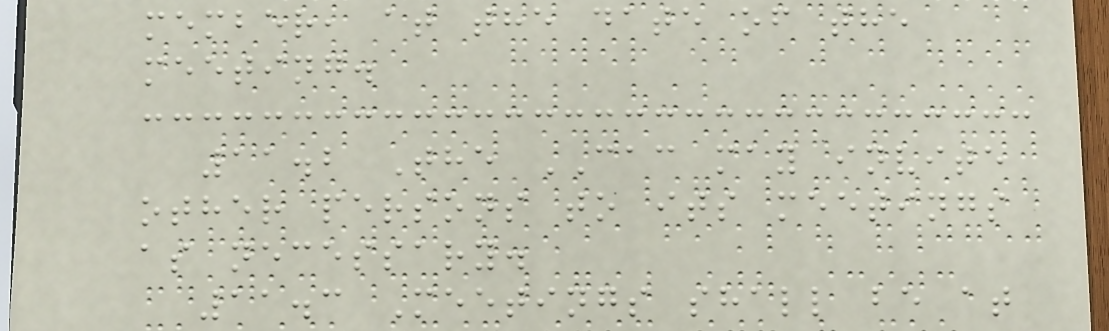member, at the date of the
meeting.
11.2 The CAC may invite
other persons to its meetings
as necessary.
11.3 Meetings shall be at
